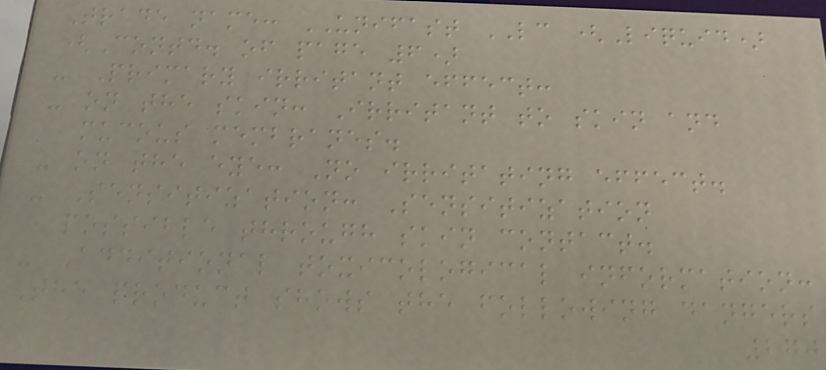Trade name: UNIFAST LC (Liquid)
(Contd. of page 6)
- Primary irritant effect:
- on the skin: Irritant to skin and
mucous membranes.
- on the eye: No irritating effect.
- Sensitization: Sensitization
possible through skin contact.
- Additional toxicological information:
The product shows the following dangers
270
